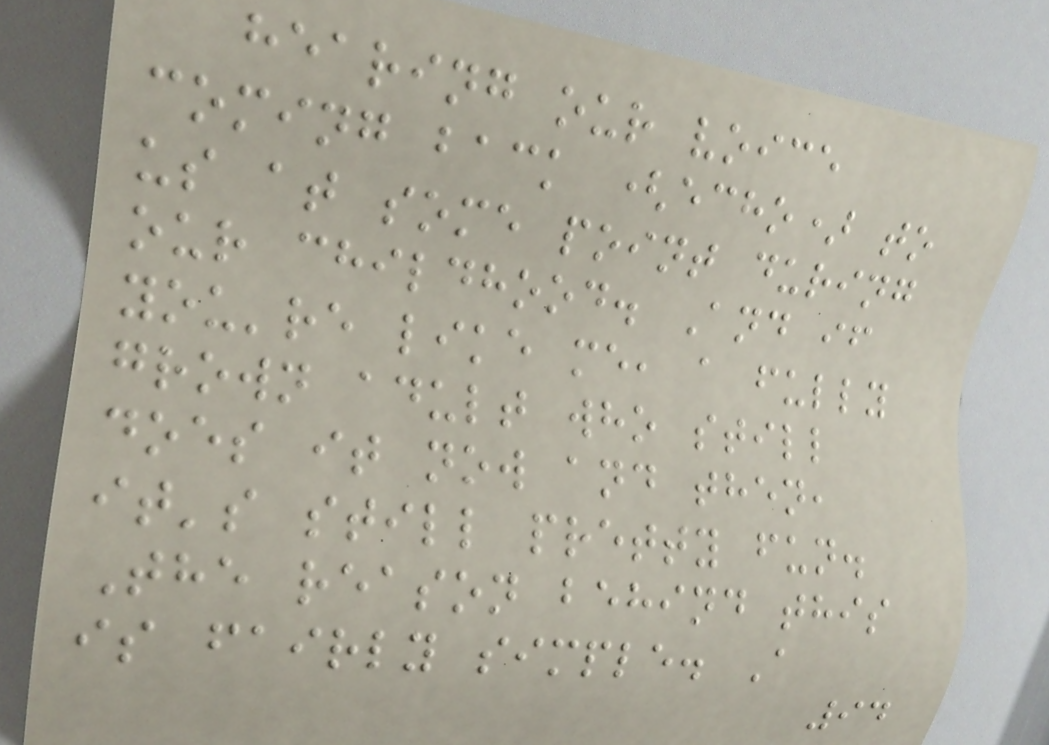hearing our voice
coming back (echo) to
us at some point during
our childhood. And if
you're like me, a fully
grown adult who still
does it now and then,
it's still pretty fun.
The reason behind this
is fairly simple. A
94
